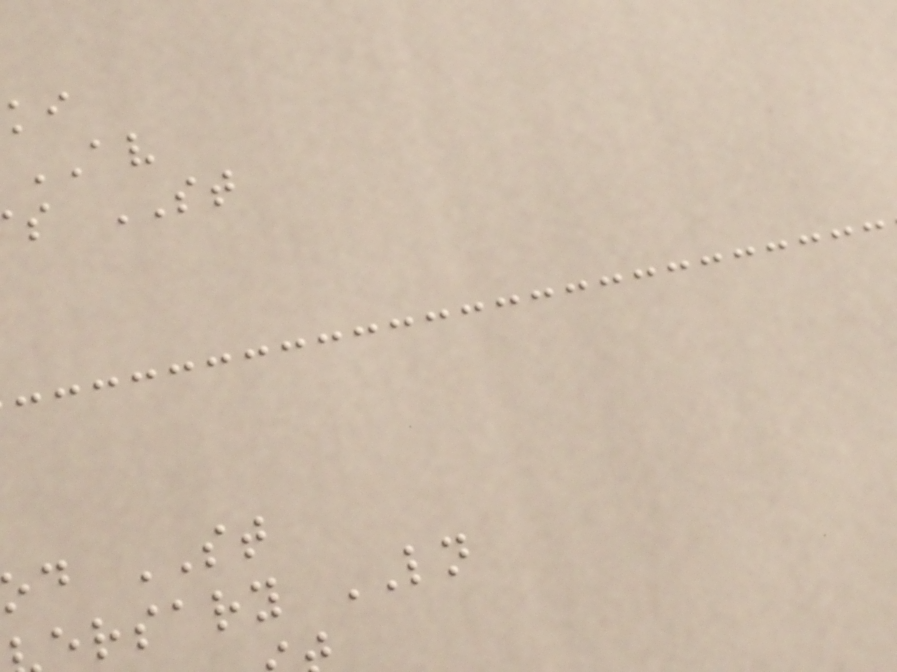AV
s ST
d ST
ersary LN
